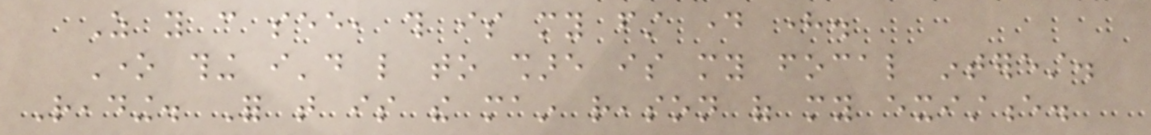As you can see, this is my first day here.
One thing i'd like to share is my focal interest.
Reading. For that is the main reason of my existence.
